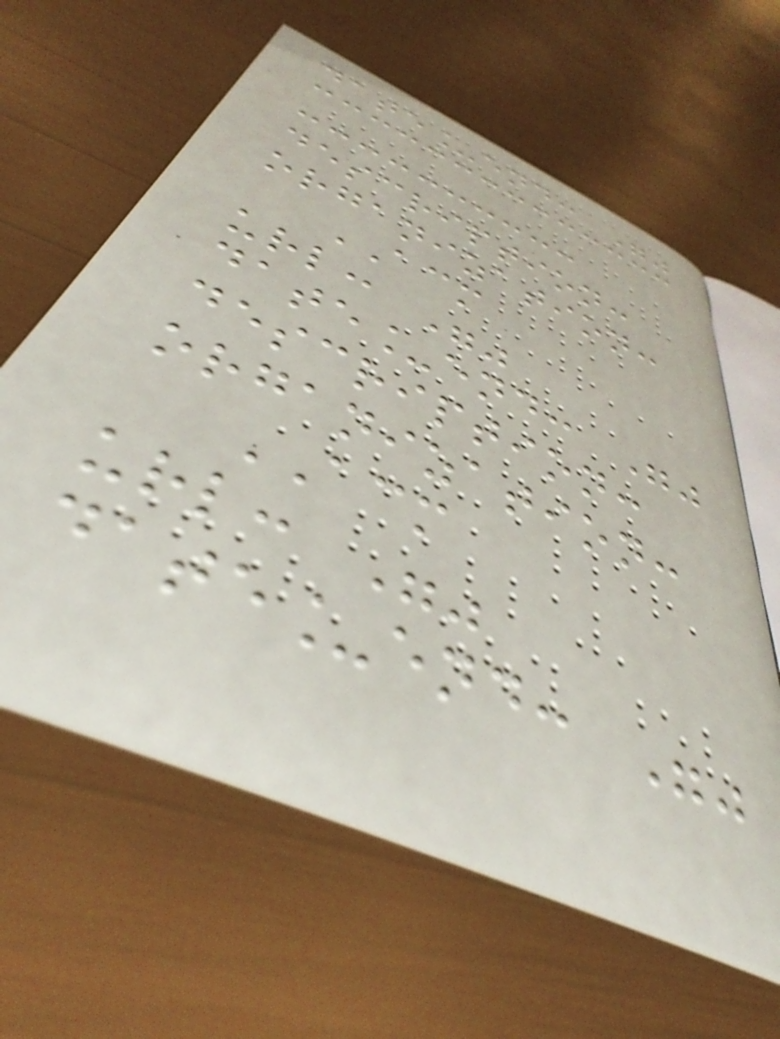date_end: ""
description:
organization:
ACM
url: ""
date_end: ""
description:
organization:
ACM
url: ""
date_end: ""
